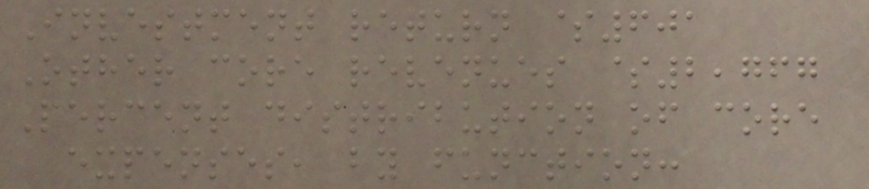Investment return $601
Other core revenues $2,767
Percent distribution of core
expenses, by function:
